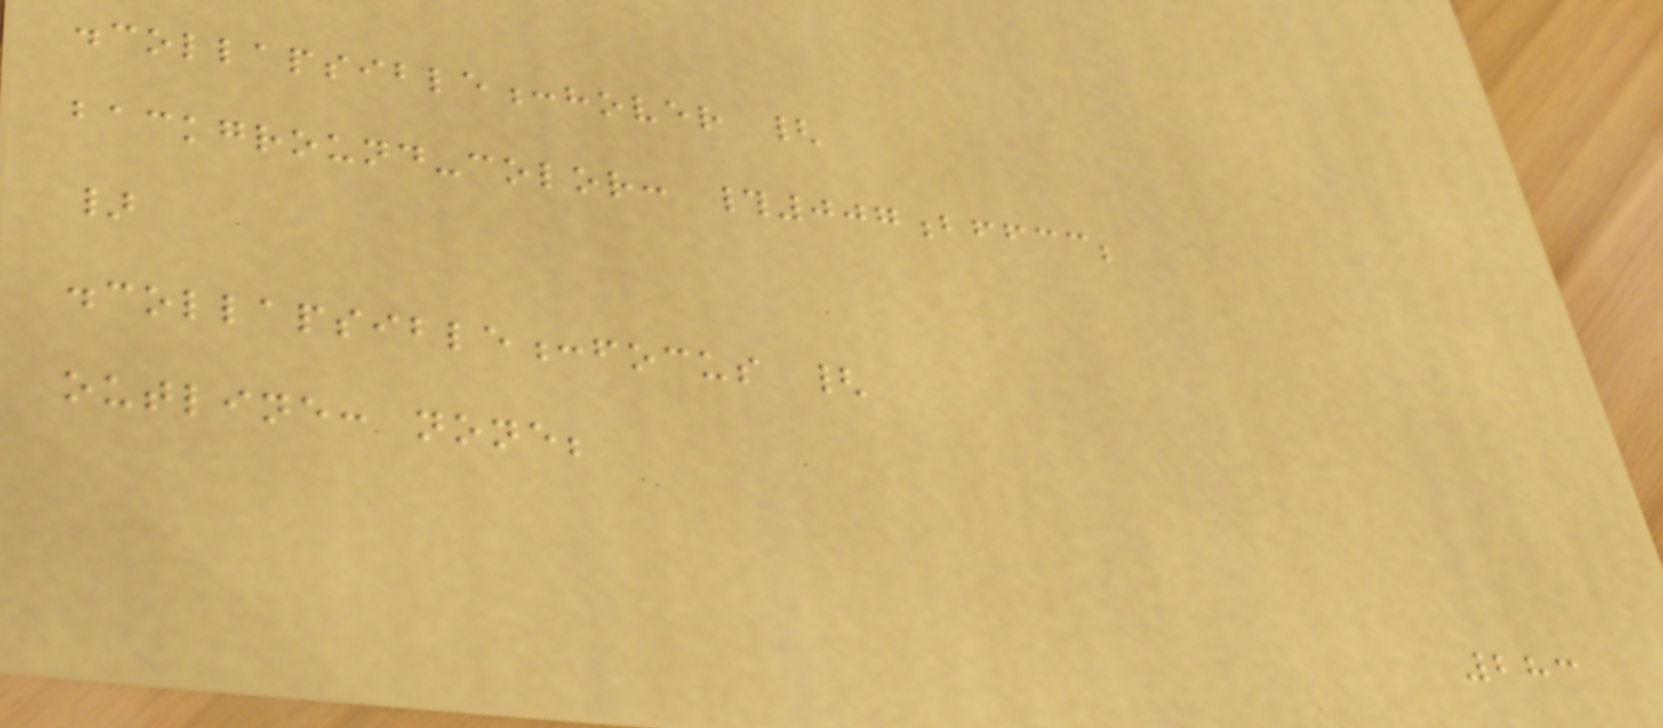.collapsible:hover {
background-color: #007bffcc;
}
.collapsible:focus {
outline: none;
283
